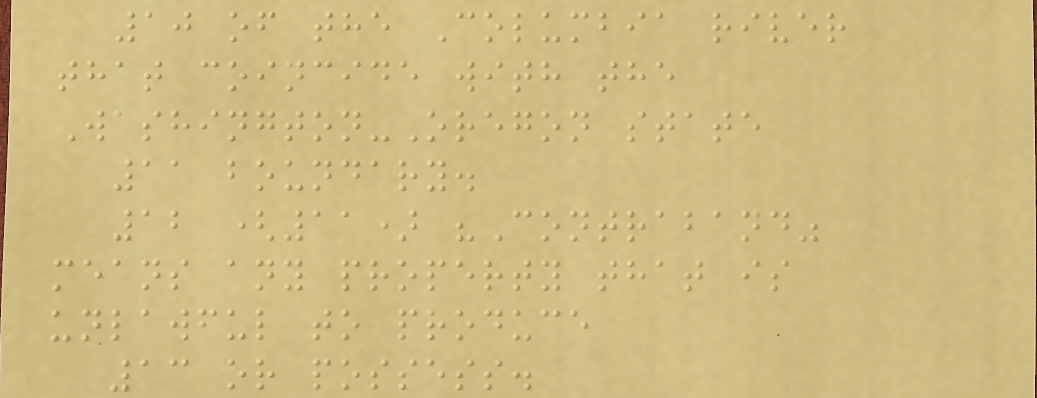10 of the Columbia river
that coincide with the
Washington-Oregon state
11 boundary.
12 (11) "Contraband"
means any property that is
unlawful to produce
13 or possess.
